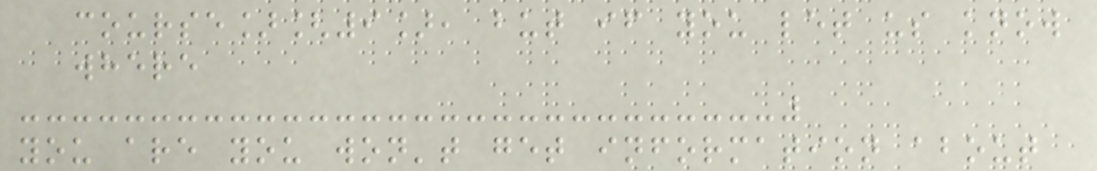course][9], but if you let us know
where
you are you won't get information about
